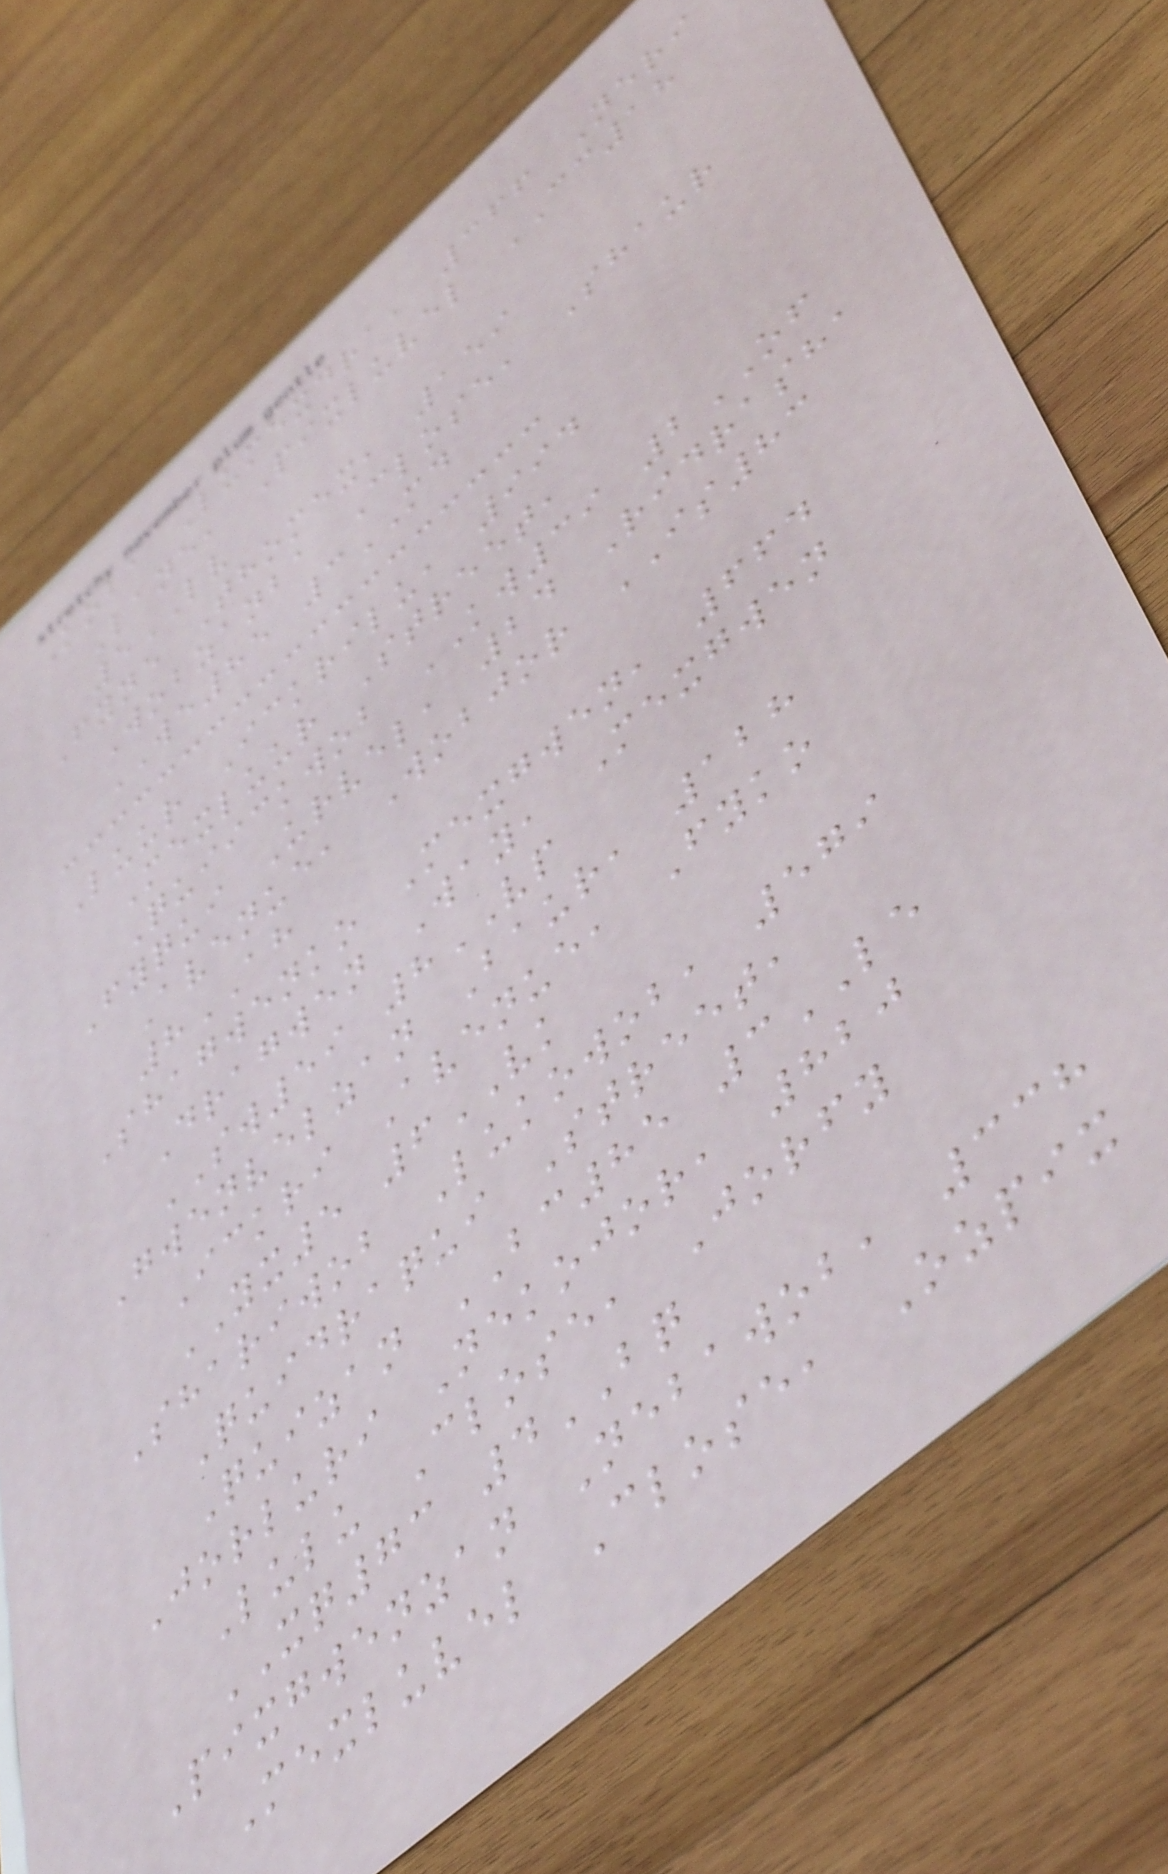Koba Lumexdra, 366 Neri
Lane, Pixluvel CC18
5LV
Fyne Thomex, 159
Wobzanba Close, Shaur
WE85 3MD
Luur Ickrilu, 994
Mexluur Street,
Quiickwob KW39 2OF
Fyqui Urvel, 24 Ridrasha
Avenue, Wobjor IS83
8AH
Shagwenko Mexgwen, 664
Dragwen Way, Mexgwen
SW59 8VP
Gwenvelzan Baur, 128
Ickri Avenue, Fyko
YX5 6VK
Shariwob Lukowob, 579
Quidraqui Street,
Quizan BC85 3LE
Jorluri Nekojor, 820
Lulu Close, Jorfy
XQ73 4BQ
Pixgwenzan Nebawob, 338
Mexluvel Close, Ozpix
